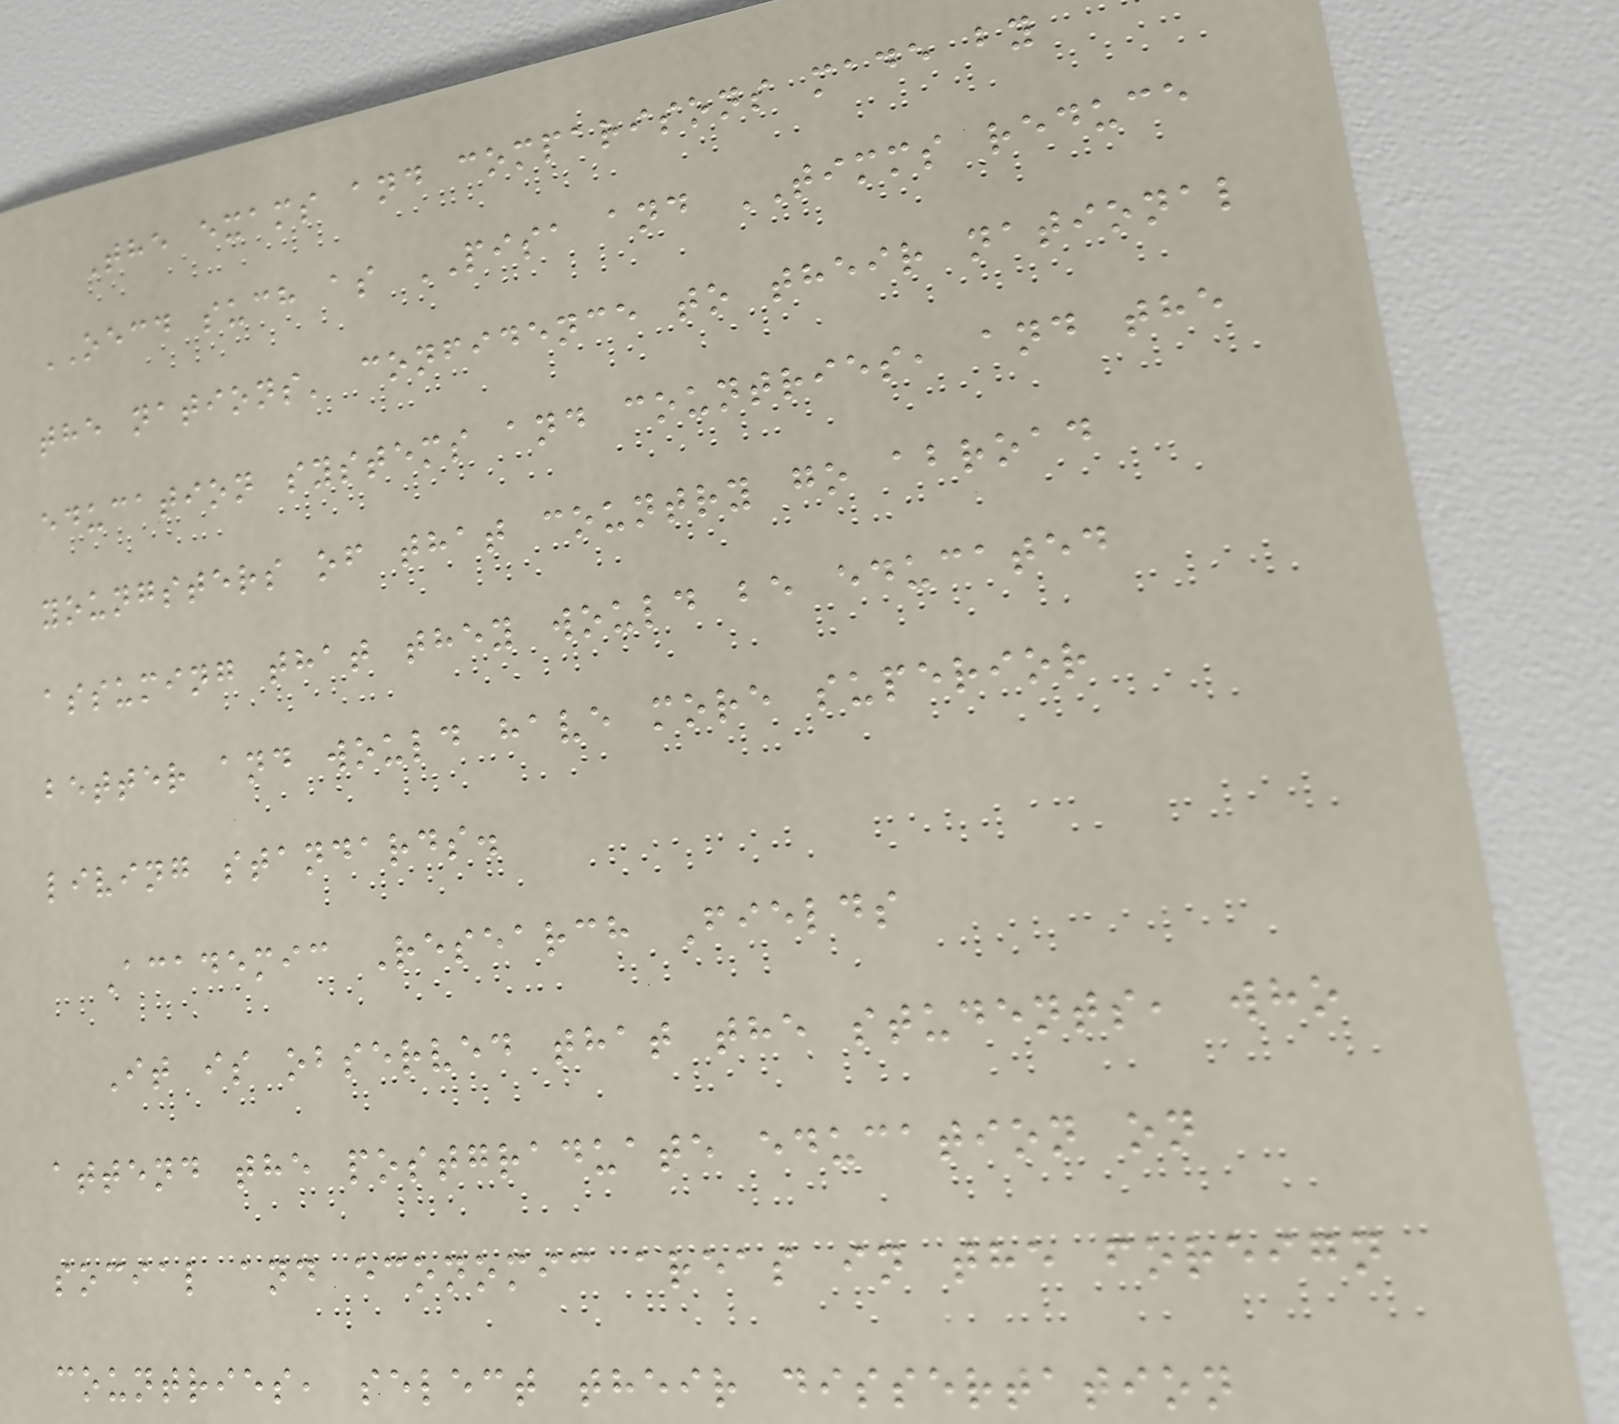The exams and comparisons made by
OECD such as PISA and TIMMS reduce
the nations' confidence to their national
education systems and countries, and the
youngsters of that country go abroad
assuming that they would be educated
better and would have more superior
living standards.
Academic Research Fields
It is observed that the students, who
attend the postgraduate education on
social and economic areas in the foreign
countries, select their dissertation
